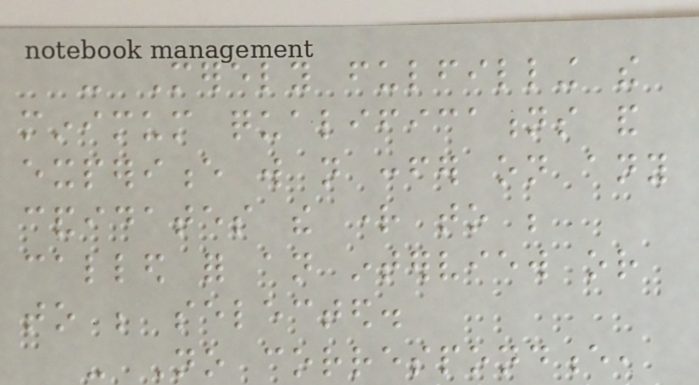- Merely fulfilling the
minimum qualifications and
experience will not confer on any
candidates the right to be
called for an interview or
to be selected.
- No correspondence,
